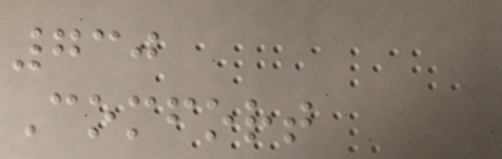730
Comfort
